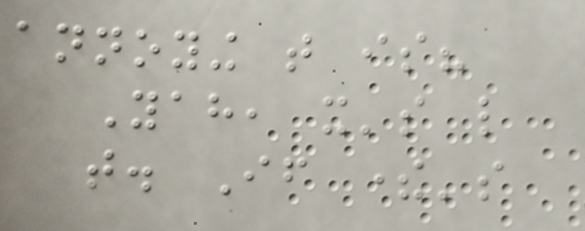annoying that is?
Yah, it's like
that. If there's
